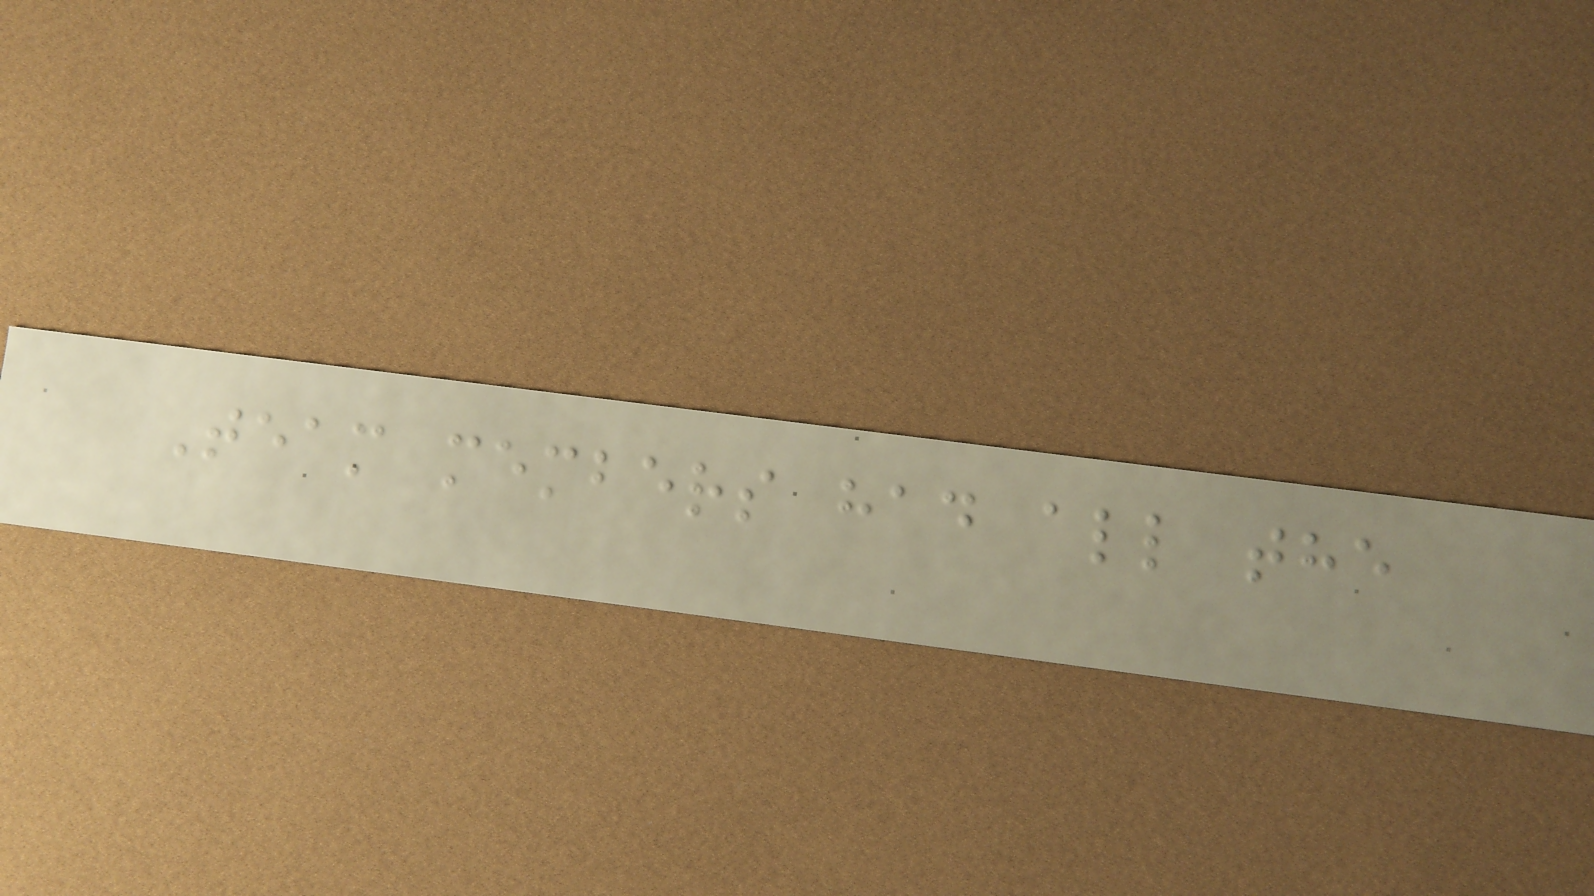Team members had all the
